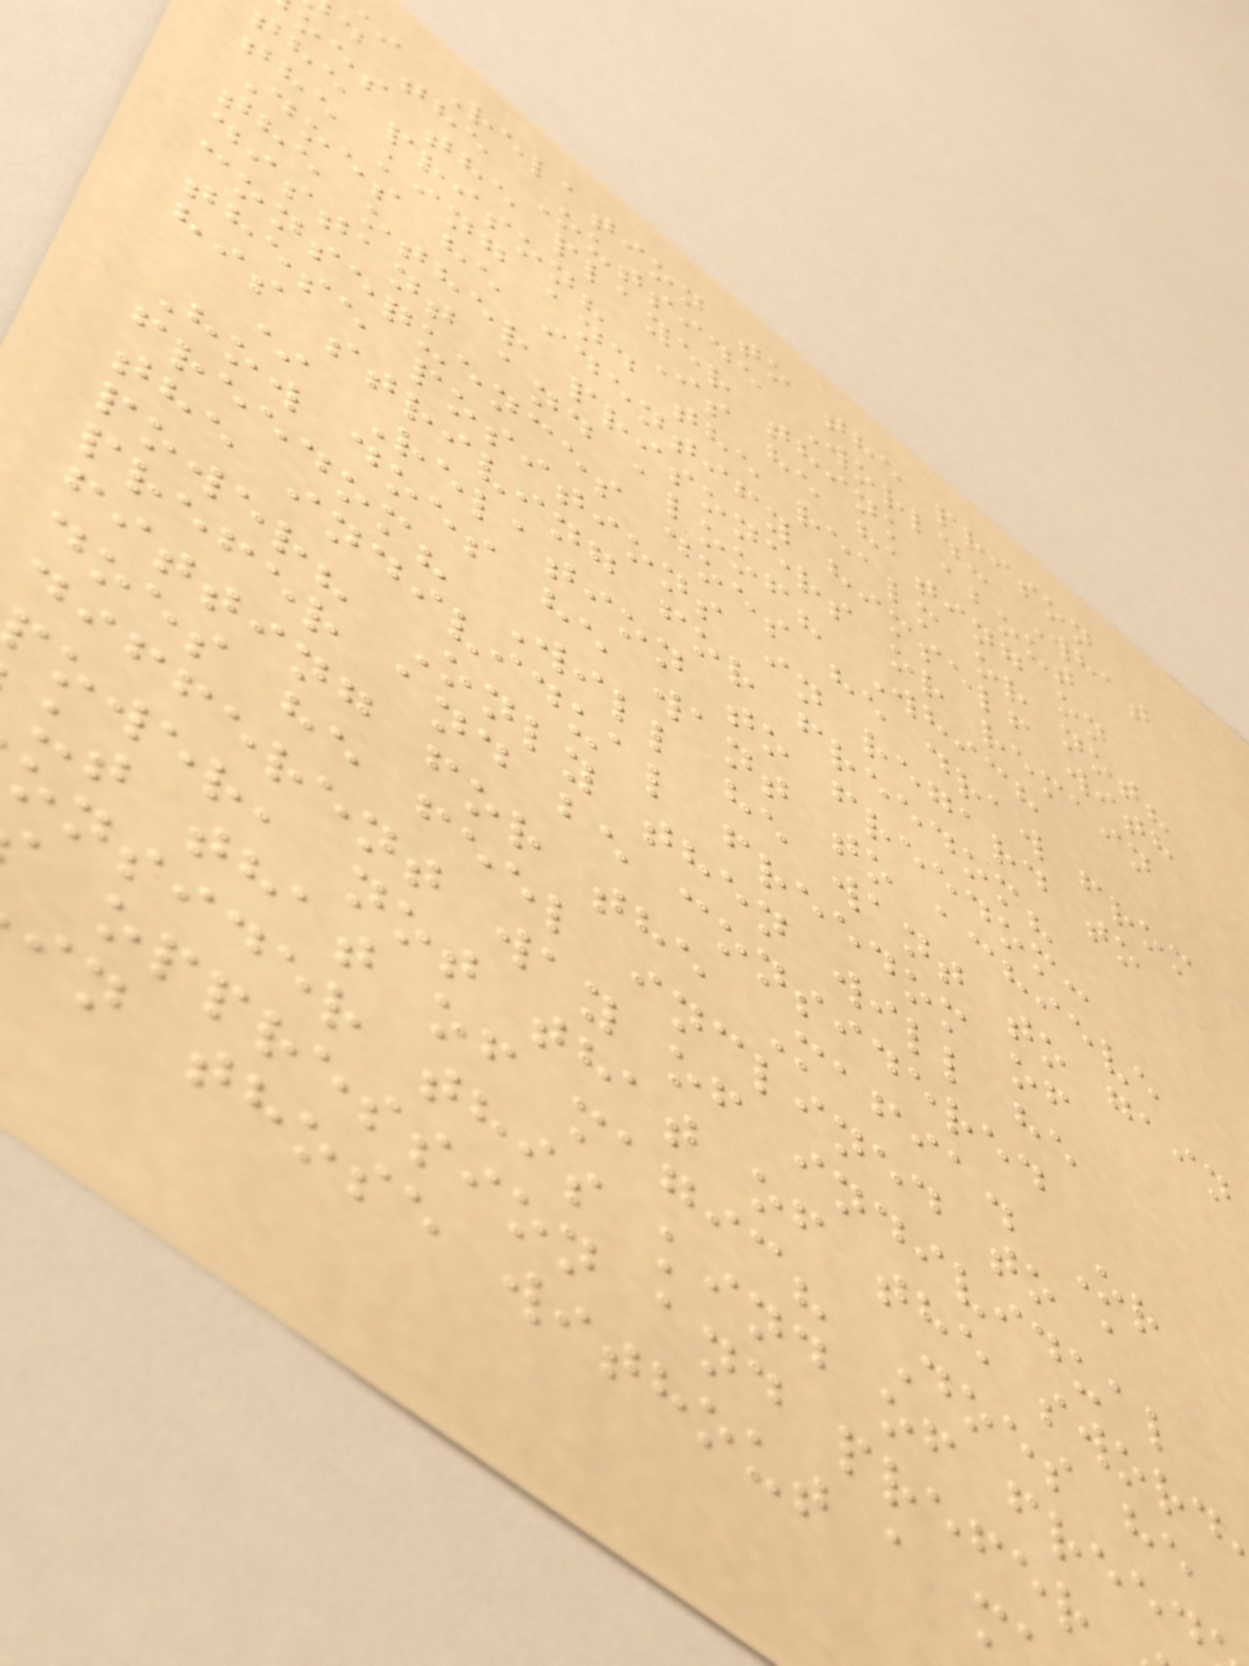Relation to the prison
d the Outside World: What
oes the player think about
the prison? Is he hating on
the king and the realm or not?
Does he identify himself with
the other prisoners or remain
distant and aloof? Which
consequences does he draw from
these positions in regard to
his striving for freedom?
* Relation to freedom:
How does he want to achieve
freedom? Will he want to gain
the individual freedom of
power? Only then will he
prefer and be considered
fitting for the Mafia. Or
does he feel inclined to a
different way of individual
ower, not that of the sword
ut that of magic? Does he
onsider this kind of freed
oppression and prefer
in those without a m
